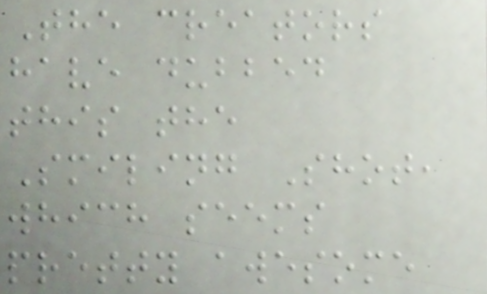The creators
have dubbed
this the
Smiling Shot,
which seems
pretty awesome
